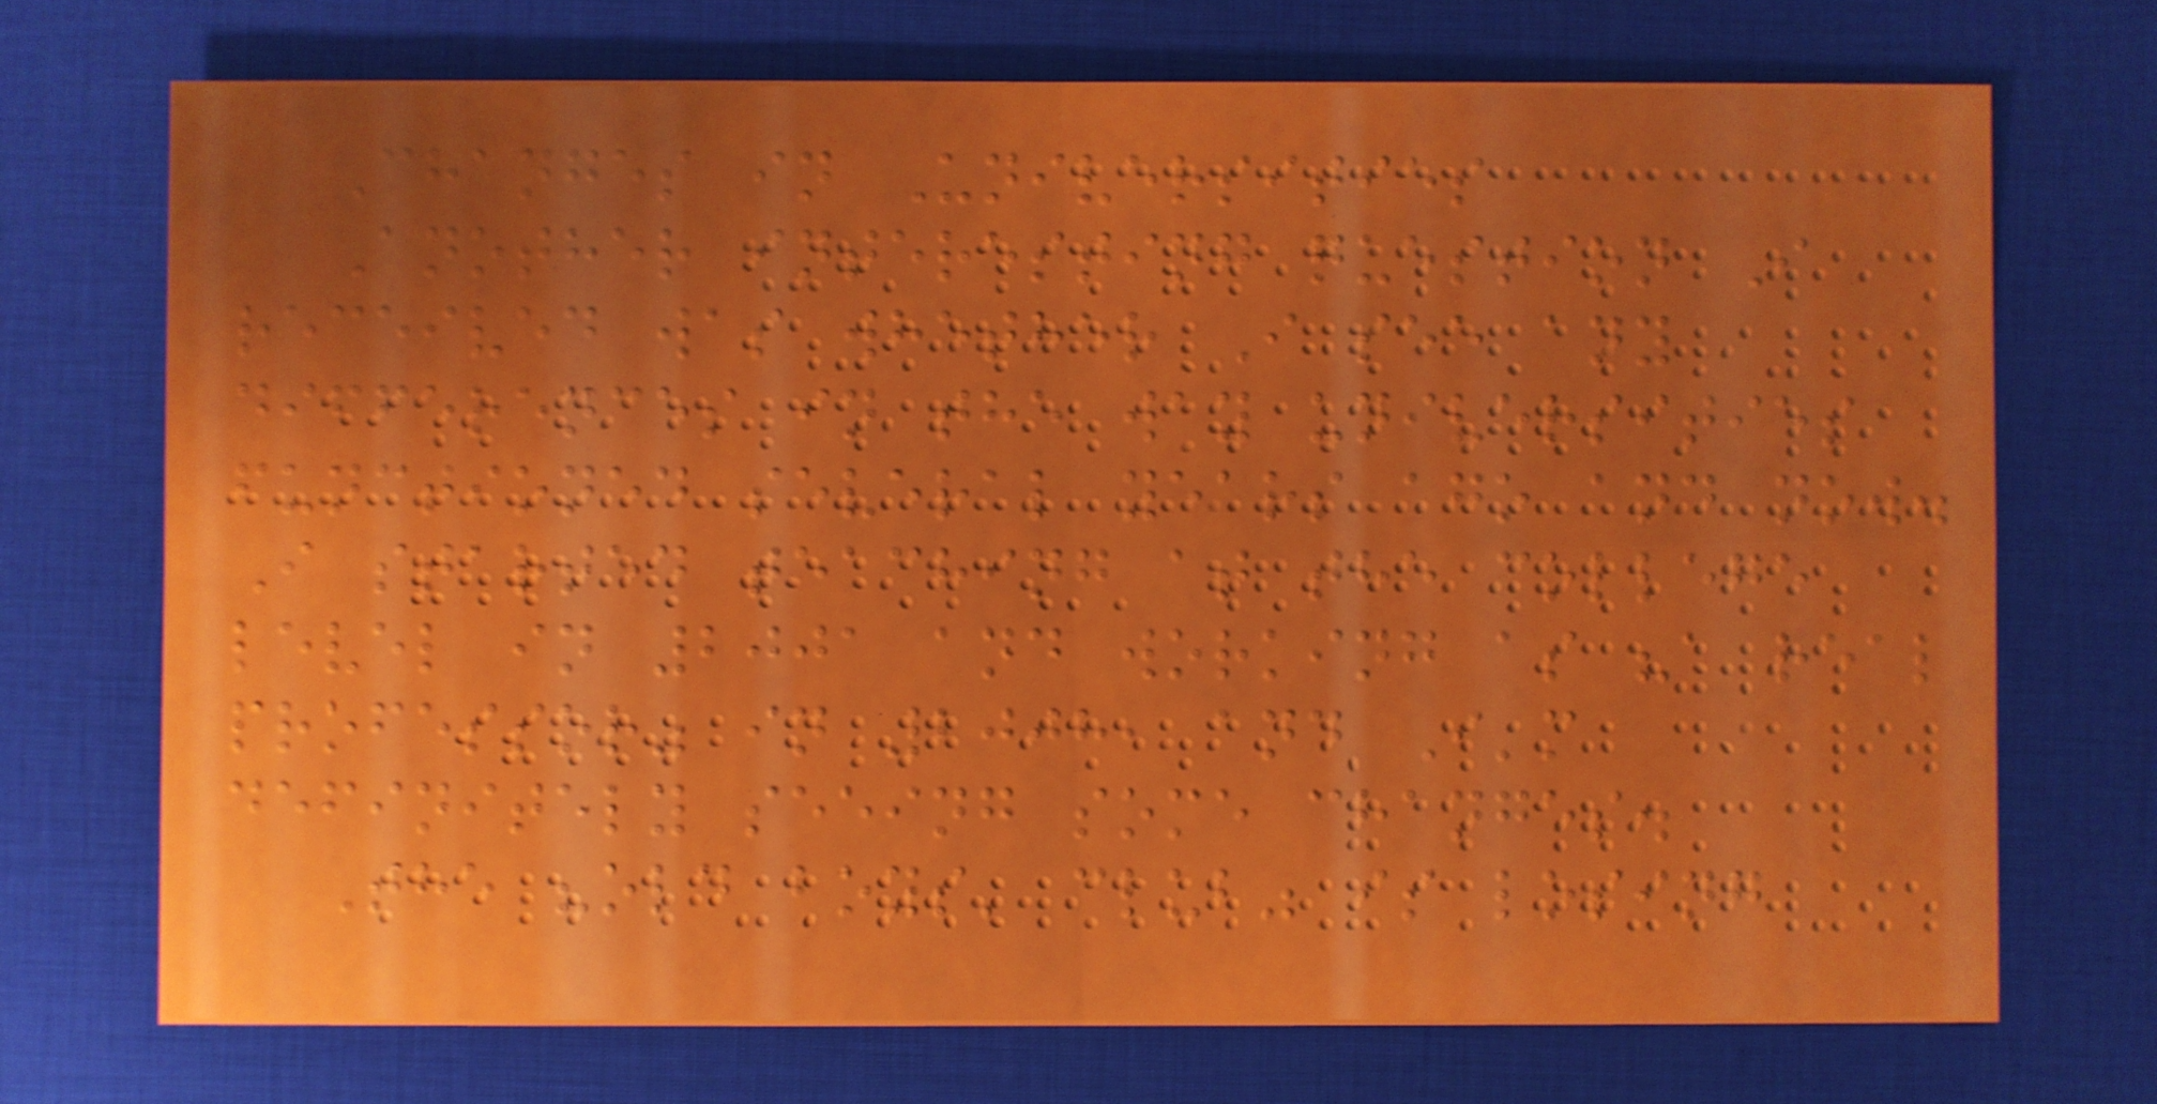Changes in Universities
Another interesting question I
received was whether I see any
differences in the way universities
functioned several years ago and now.
I started teaching at the college
level in 2001 and working as "a real
professor" in 2008, and I'm
definitely seeing some changes.
The "old boys' club" is losing
